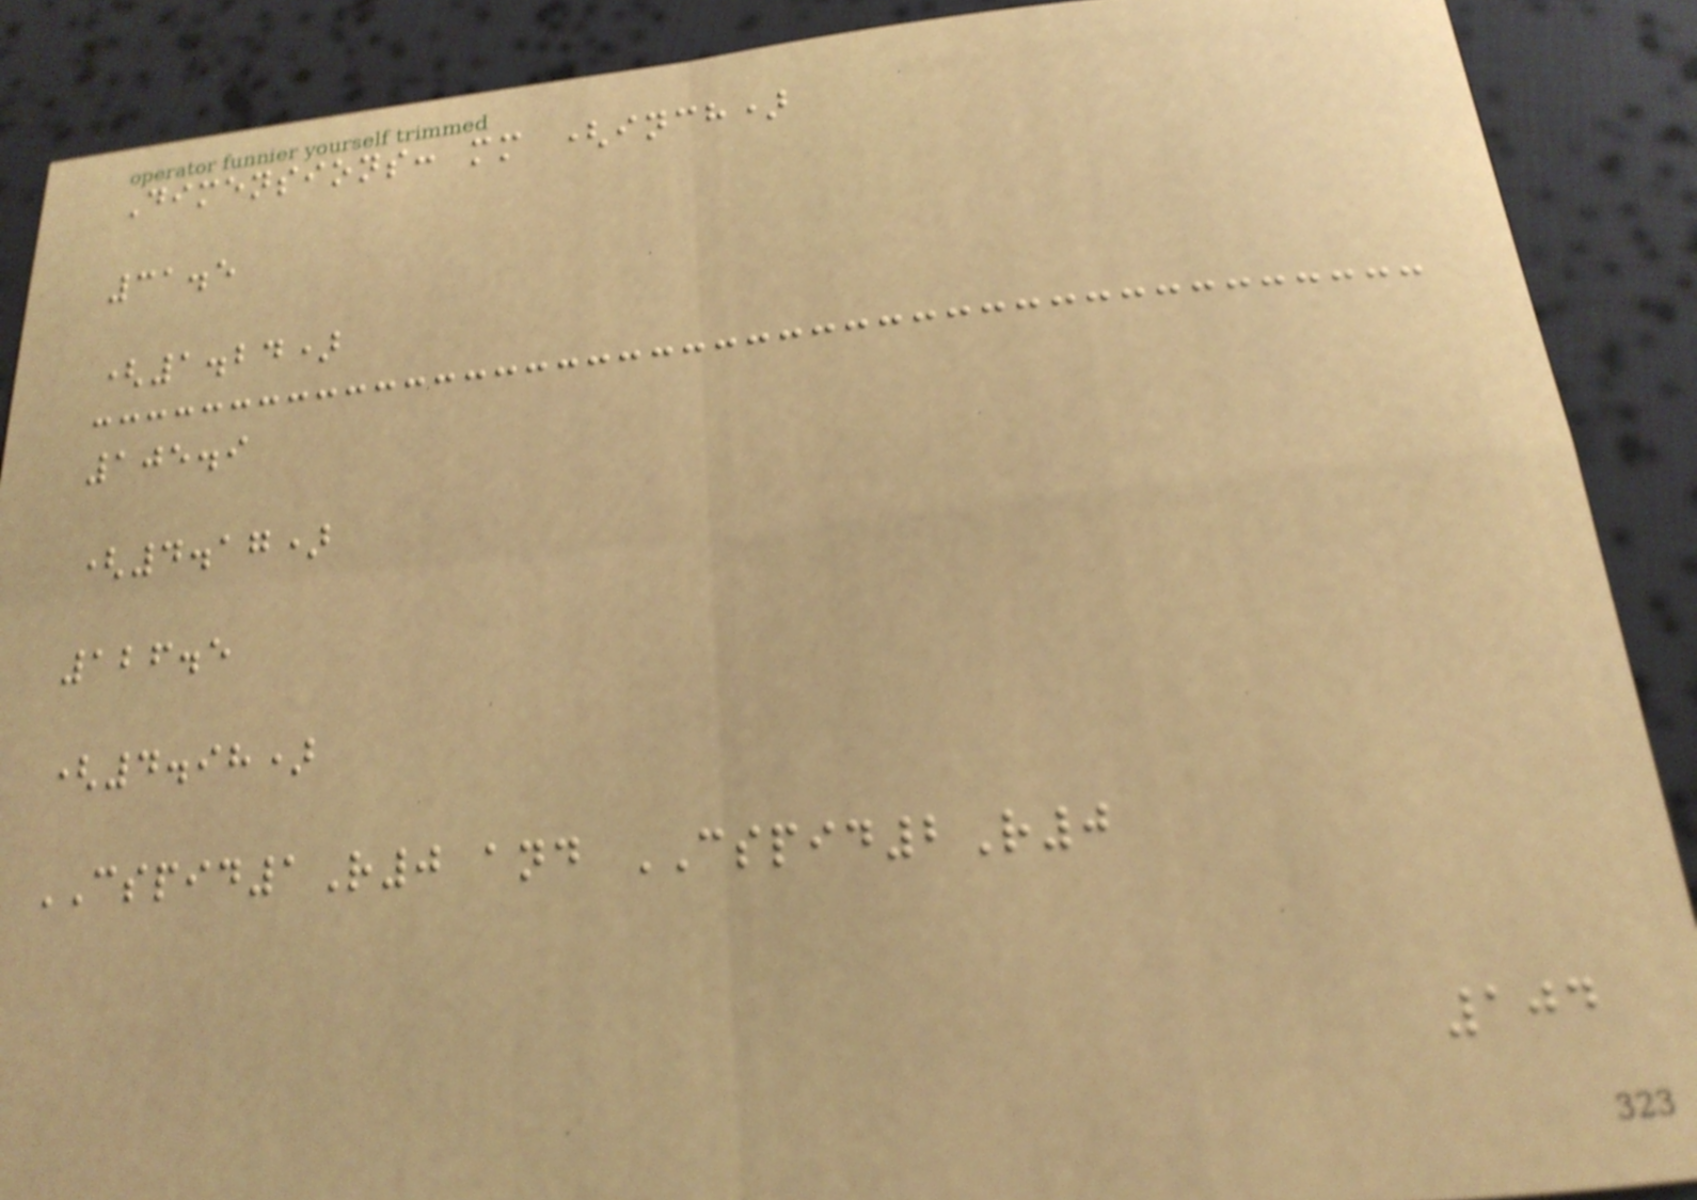Dimensions: mm (inch)
31.5
(1.24)
105.9
(4.17)
126.5
(4.98)
CSPID1R0 and CSPID2R0
104
